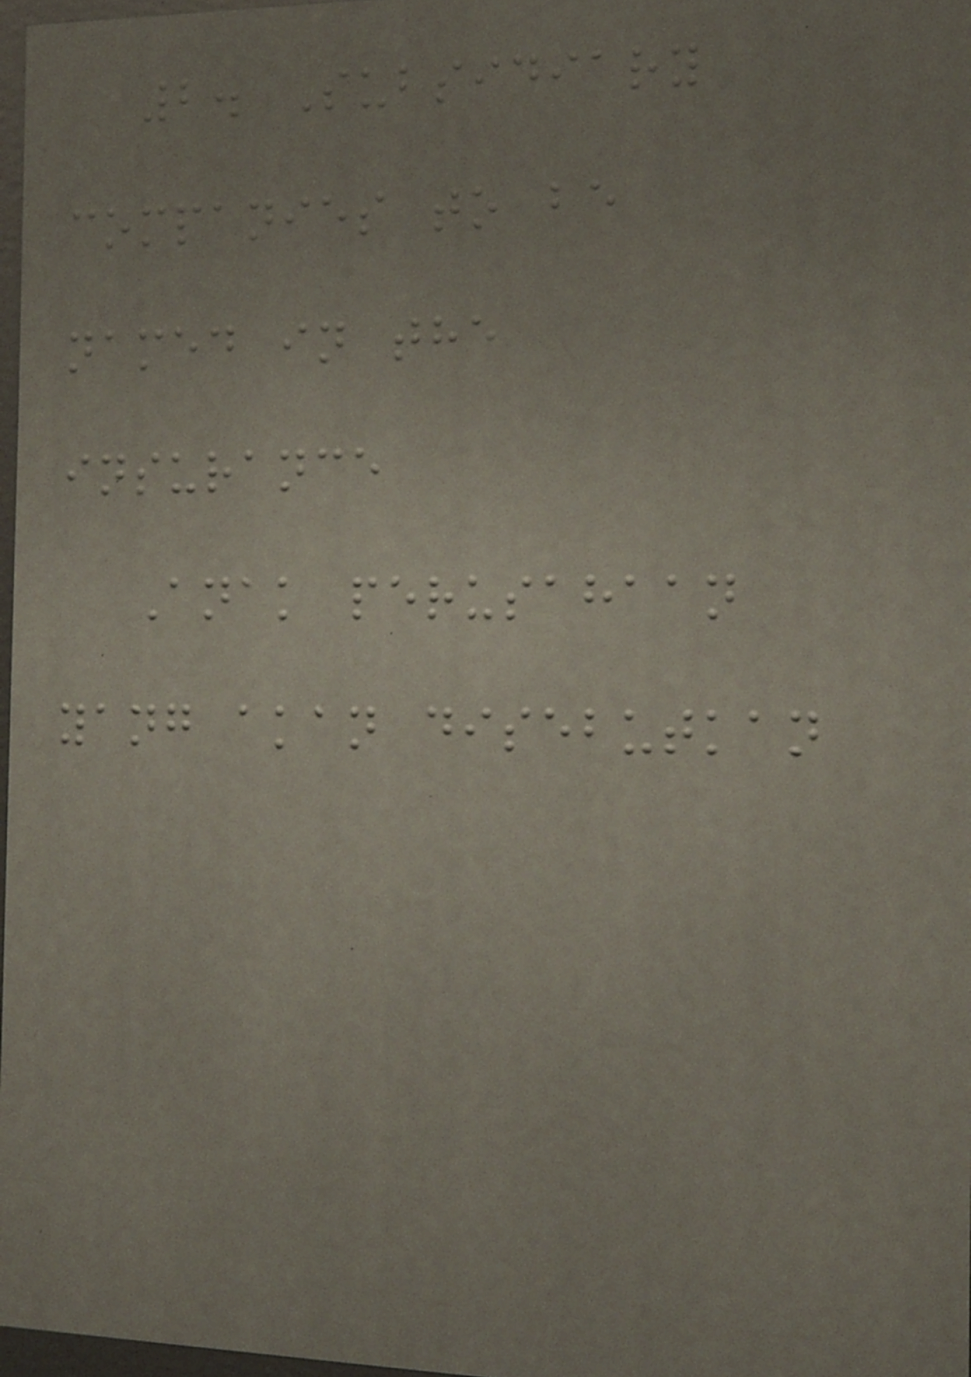2. Subsidiary
companies to be
named in the
insurance
Anak perusahaan
yang akan disebutkan
